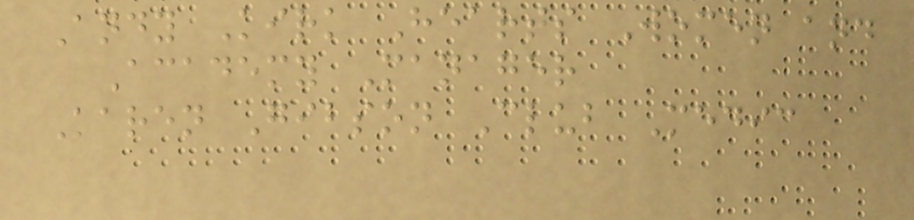Andy Kirk Hearts Women and
Academy Manager
Karen Gibson Club Medic
